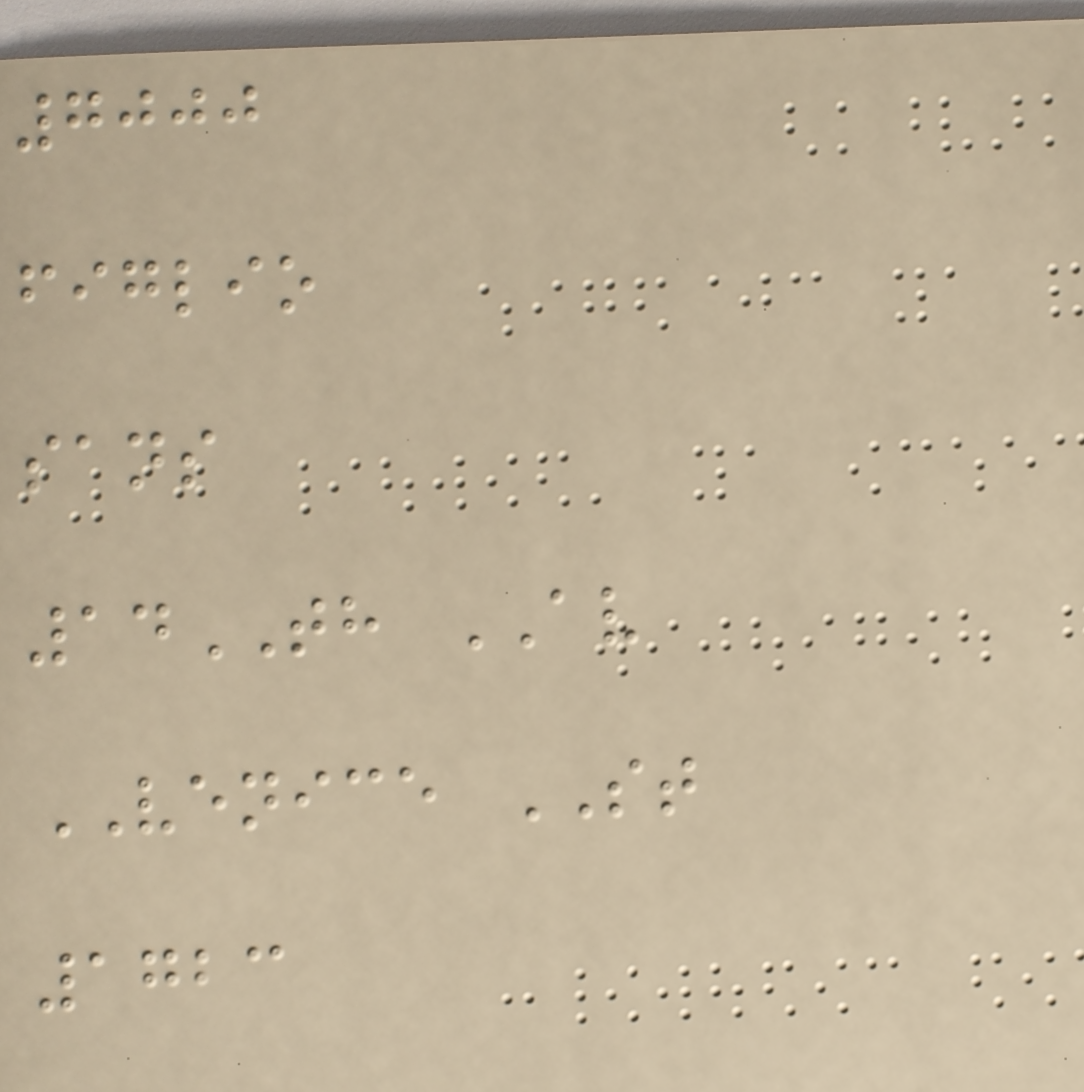7000
figlio
sans
14TH AV
VENICE ST
1723
